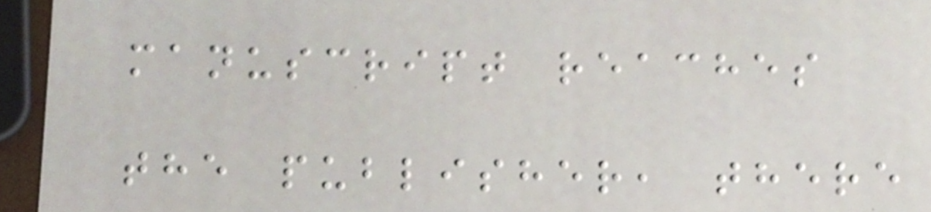manuscript reaches
the publisher, there
